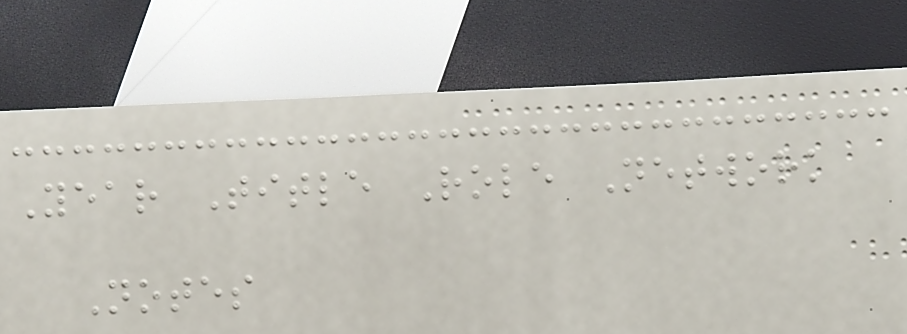Year Title Role Network
Notes
